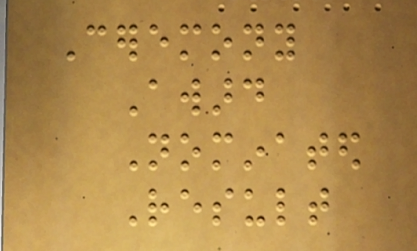Ceremony
Award
Nominated
Result
